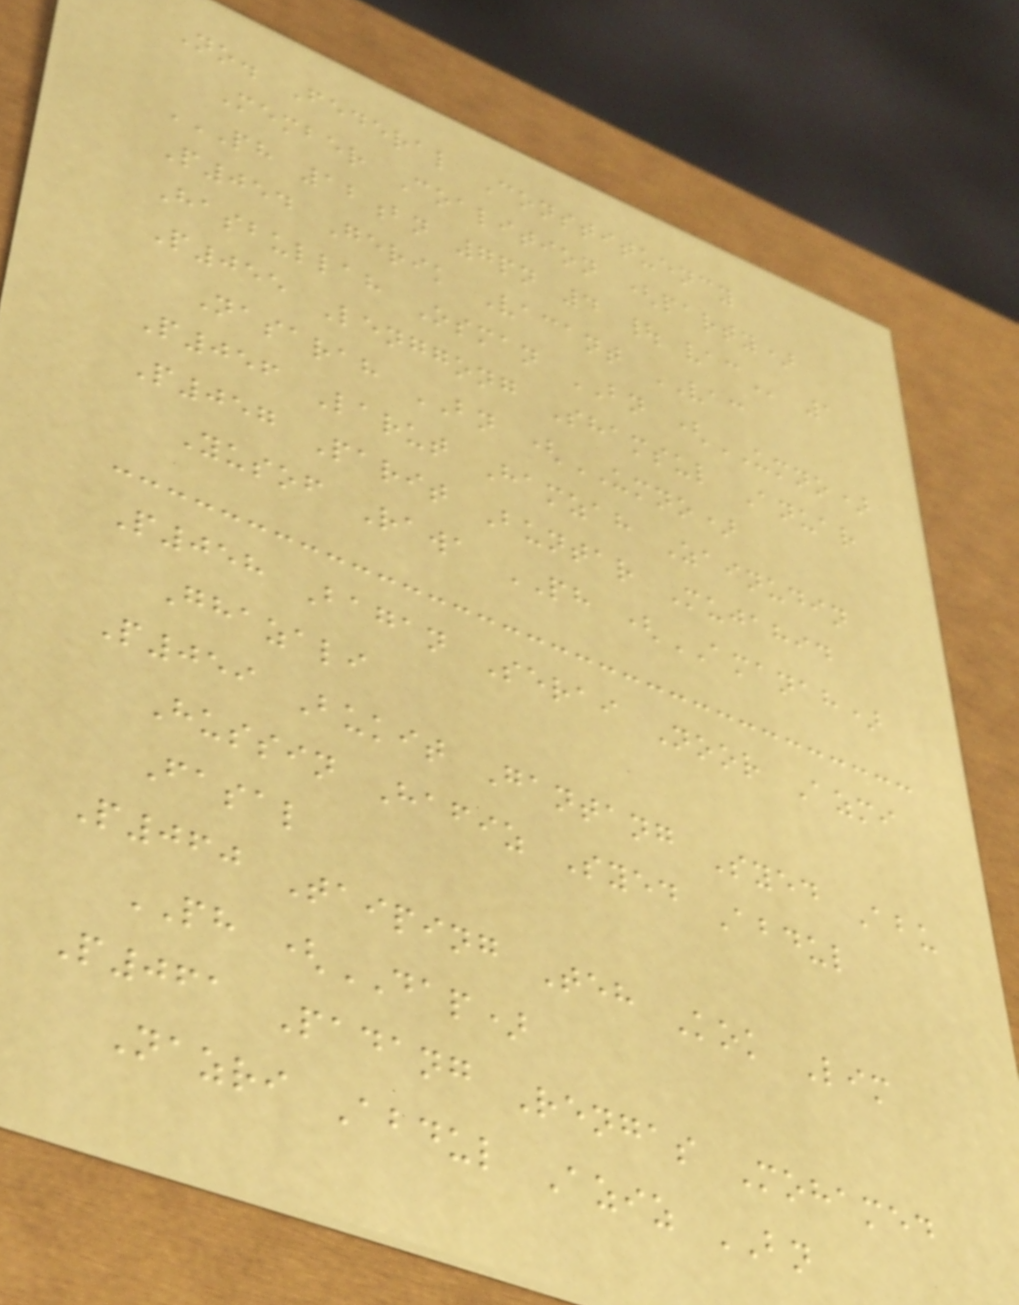No. Federal Constituency
Member Coalition (party)
PH 12BN 7PN 4 | VAC 1
P054 Gerik Vacant VAC
Hasbullah Osman BN (UMNO)
P055 Lenggong Shamsul Anuar
Nasarah BN (UMNO)
P056 Larut Hamzah Zainudin
P057 Parit Buntar Mujahid
Yusof Rawa PH (AMANAH)
P058 Bagan Serai Noor Azmi
Ghazali
P059 Bukit Gantang Syed Abu
Hussin Hafiz Syed Abdul
Fasal
P060 Taiping Teh Kok Lim
PH (DAP)
P061 Padang Rengas Mohamed
Nazri Abdul Aziz BN
